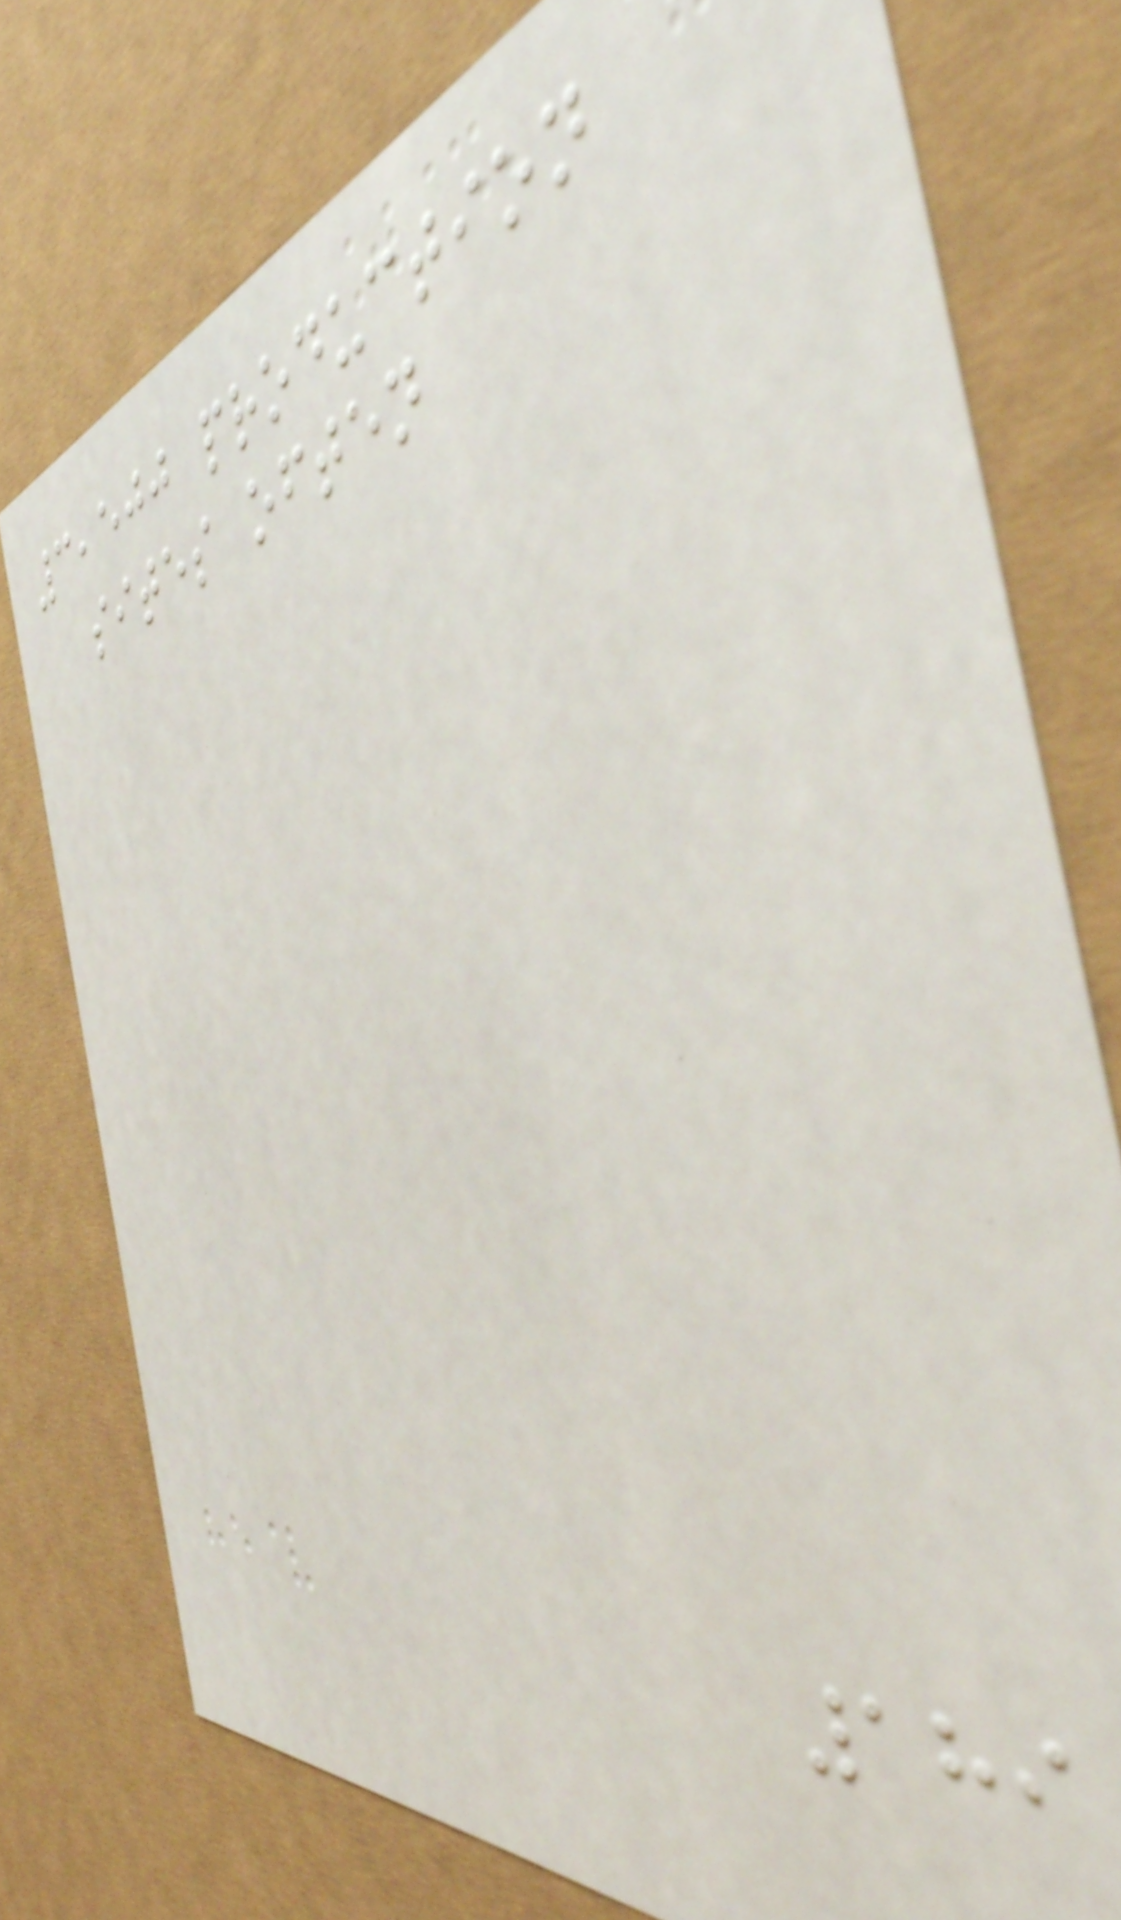3,500 production
sites often
189
